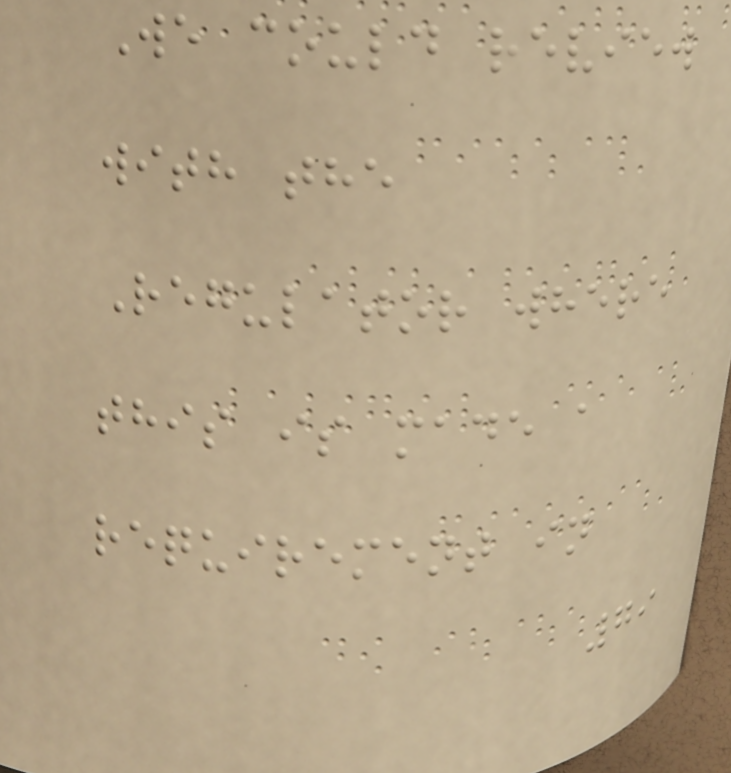We could review
with the
Regulator where
this is made a
requirement in
79
